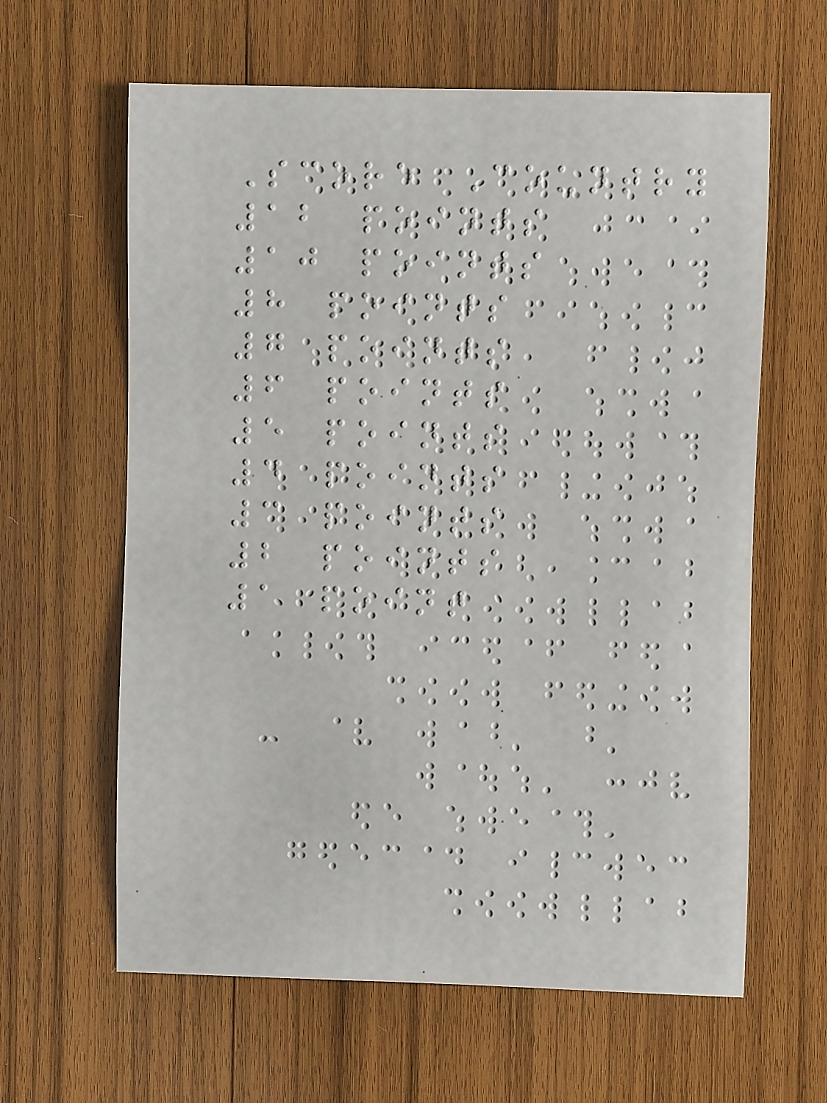Score Country
12 points
10 points
8 points
7 points
6 points
5 points
4 points
3 points
2 points
1 point
